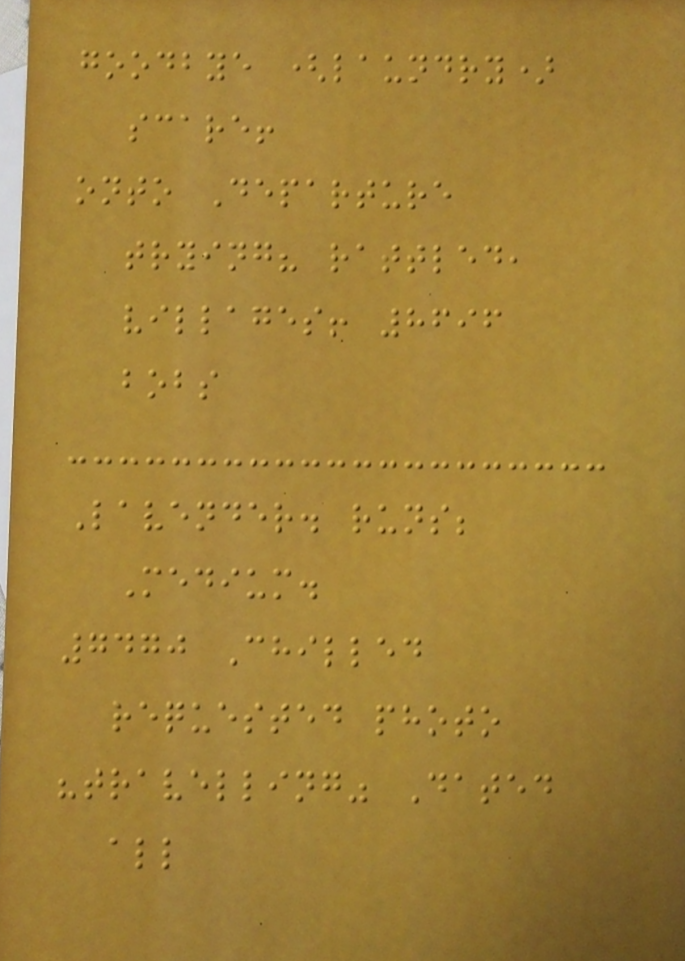goodbye (laundry)
scare!
onto Departure
trying? rattled,
villages! 8696
bobs
Lavender. runs;
Medium.
7470 Chilled
requested photo
"travelling" Dated
all
